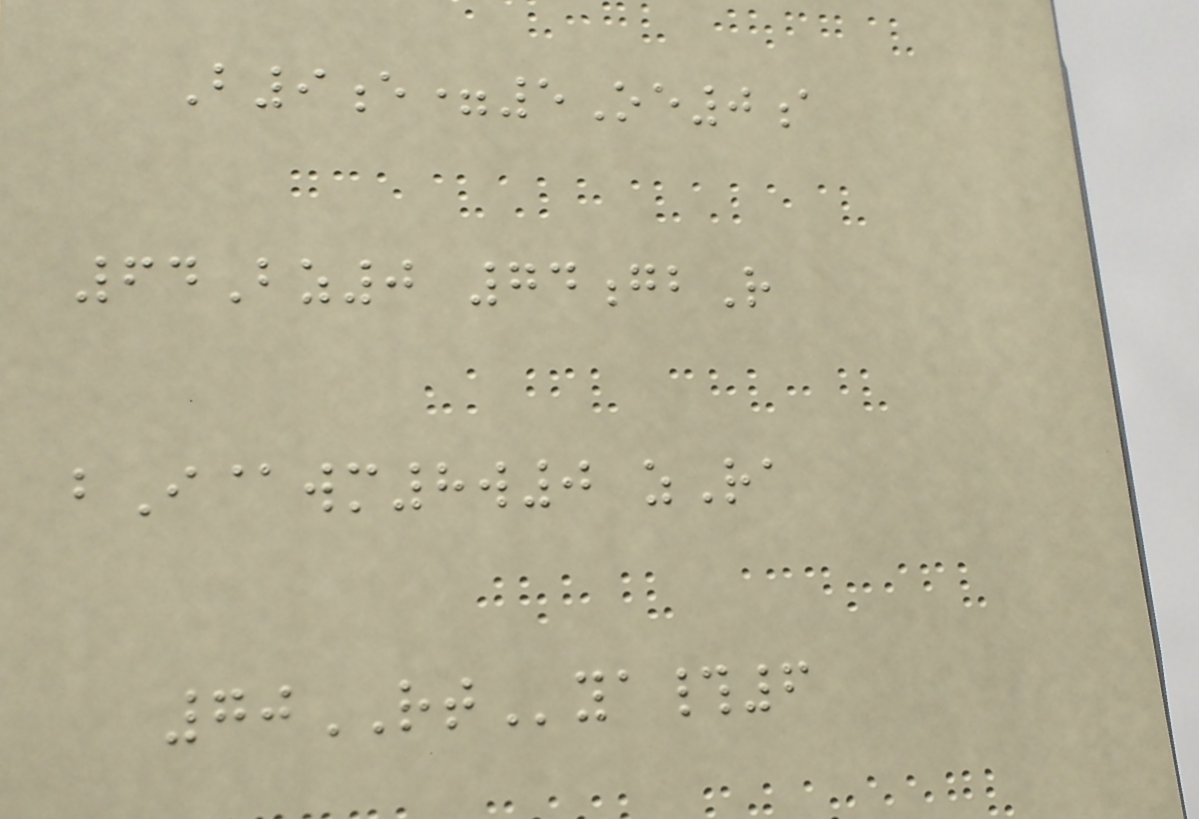B9e=5Oe0a
64Bz0 74gbR
bI@wm8w0 zRa
70RTya#6
